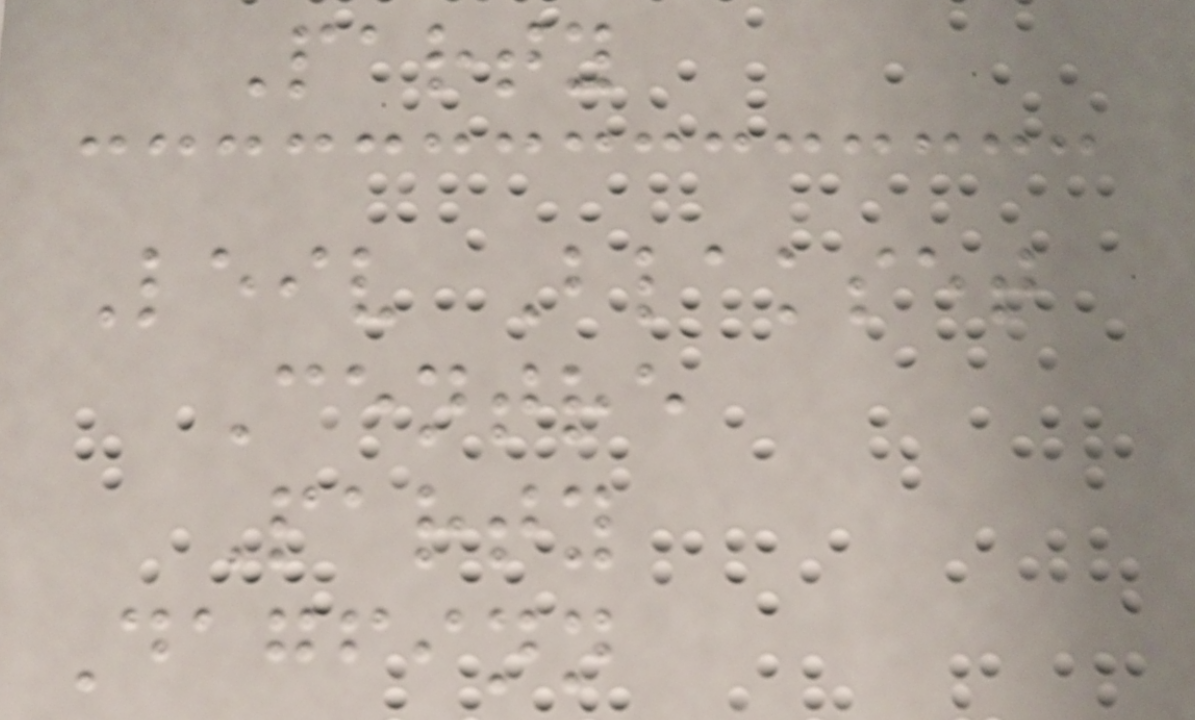Party
Leiv Blakset
Centre
Party
Dagfinn
